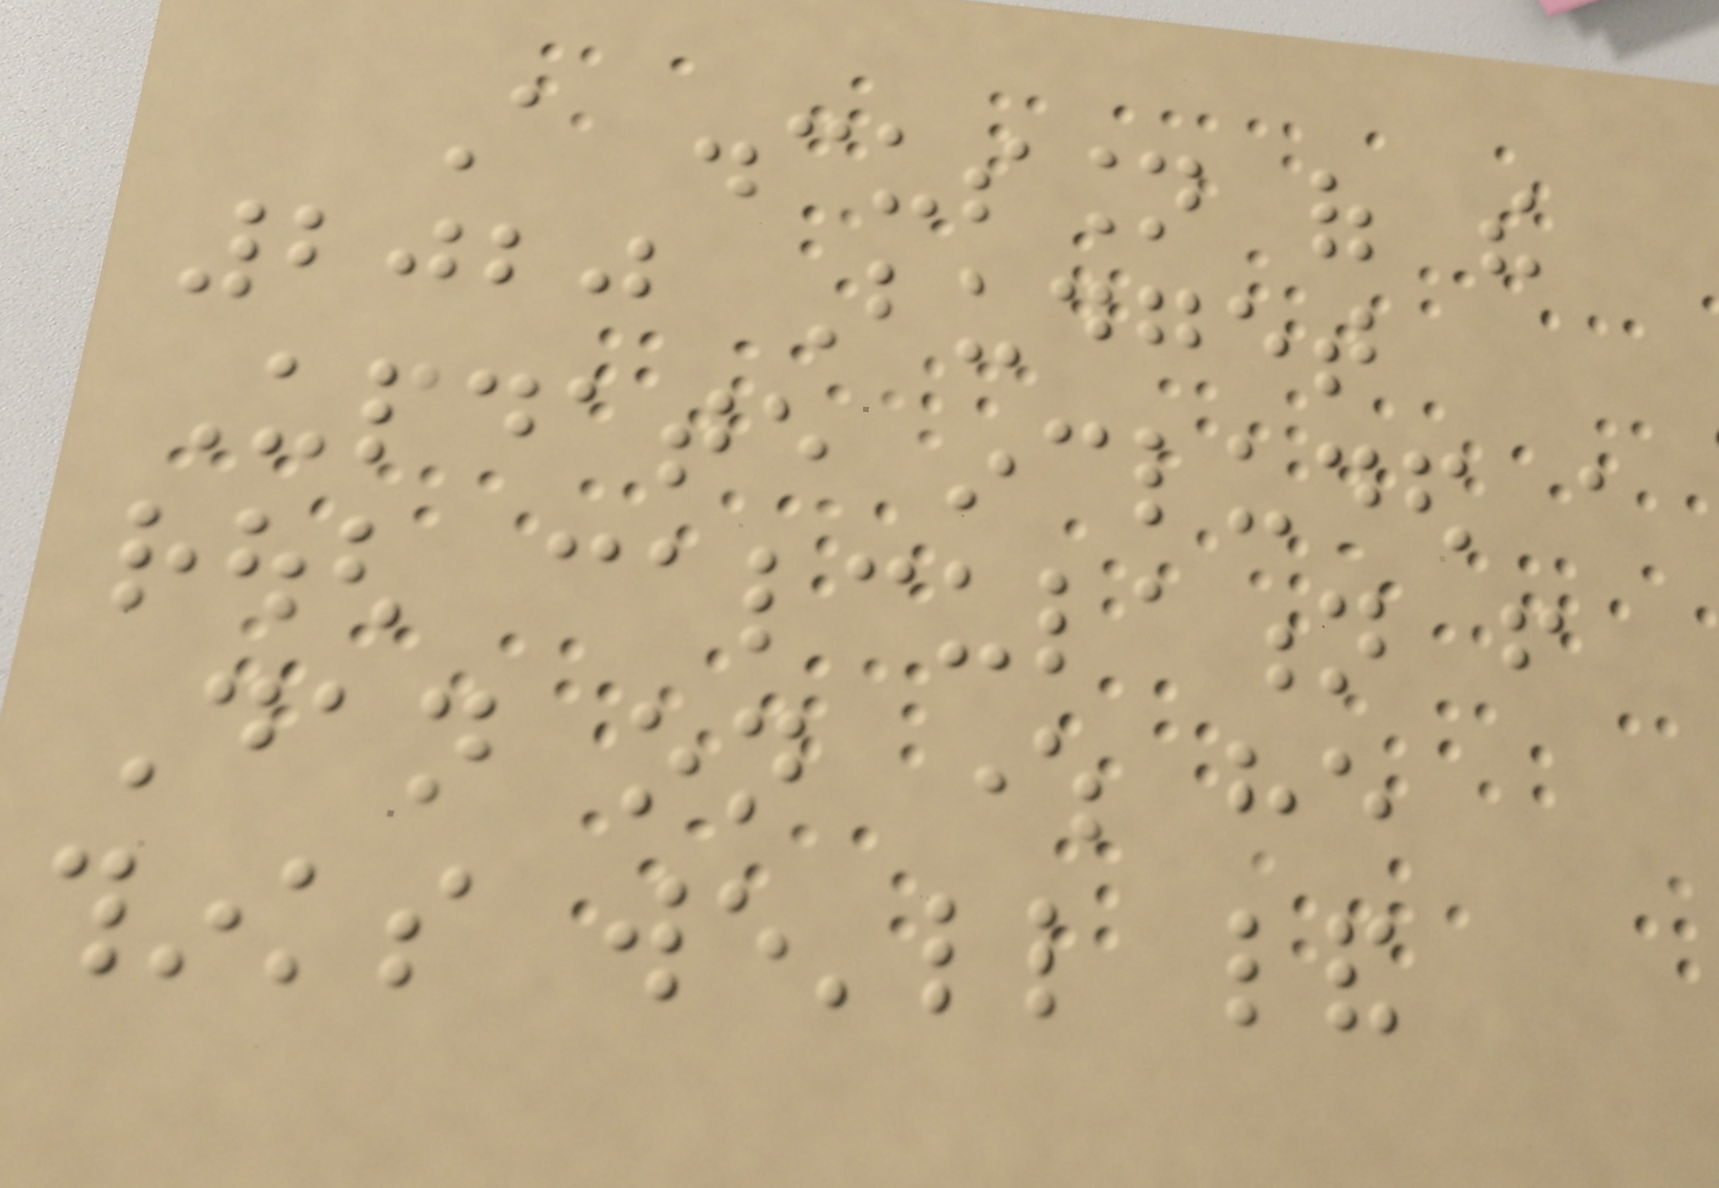A discussion of the
2020 Budget
Update included a
rough calculation from
Dan on where he
thinks we'll land
